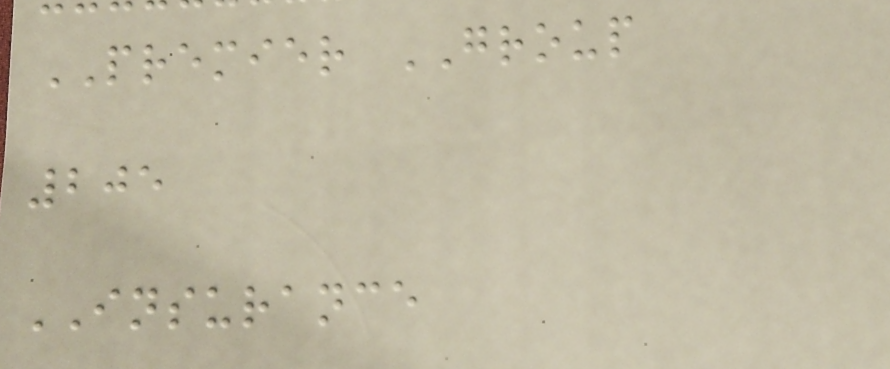PREMIER GROUP
205
INSURANCE
